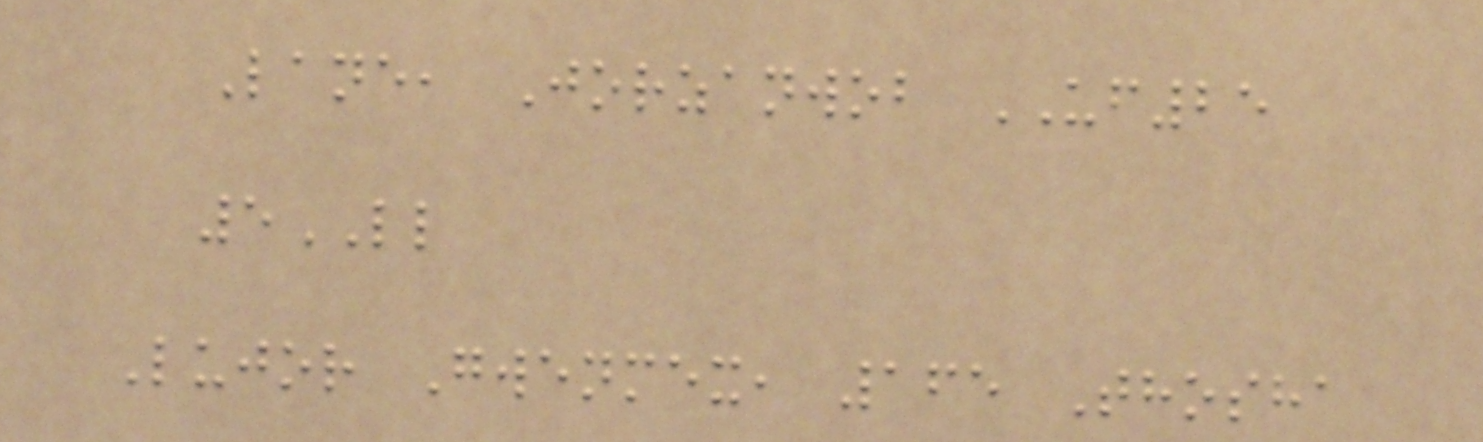Lane, Jorzanwob UF25
5LL
Lujor Gwenmex, 165 Thosha
